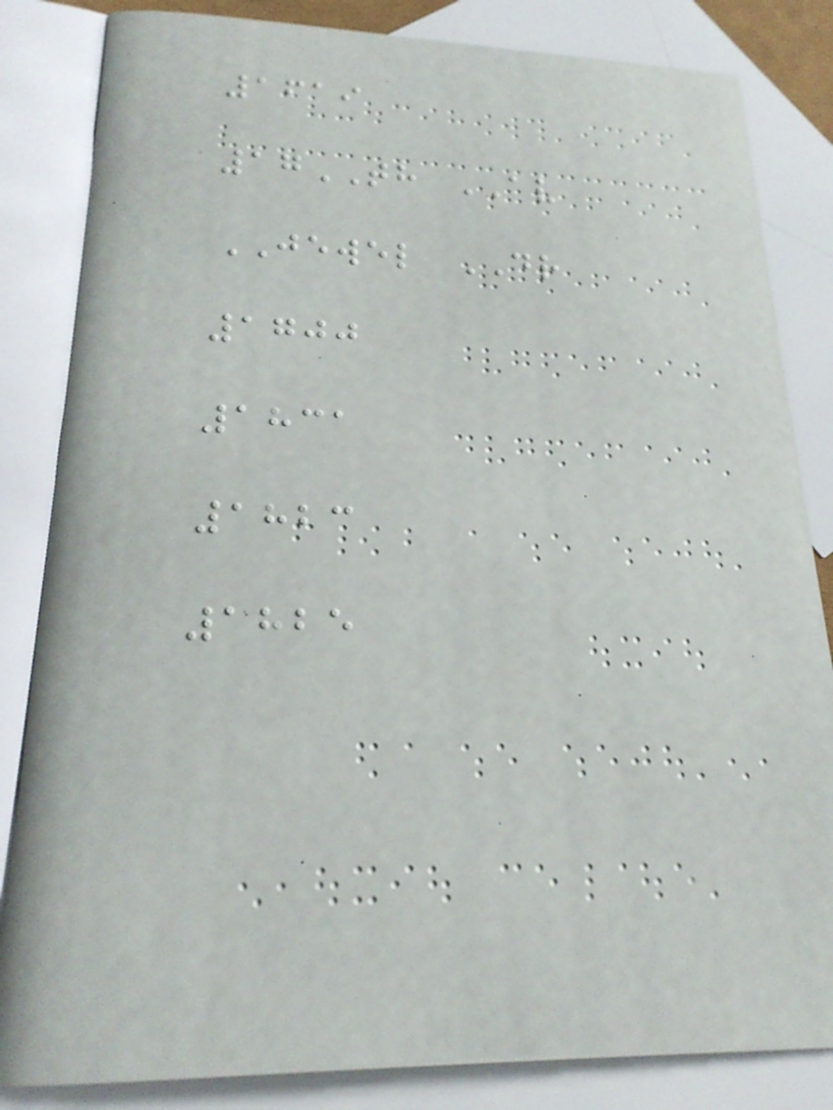1619
17TH AV
JEWEL DR
1700
1831
1823
1825
